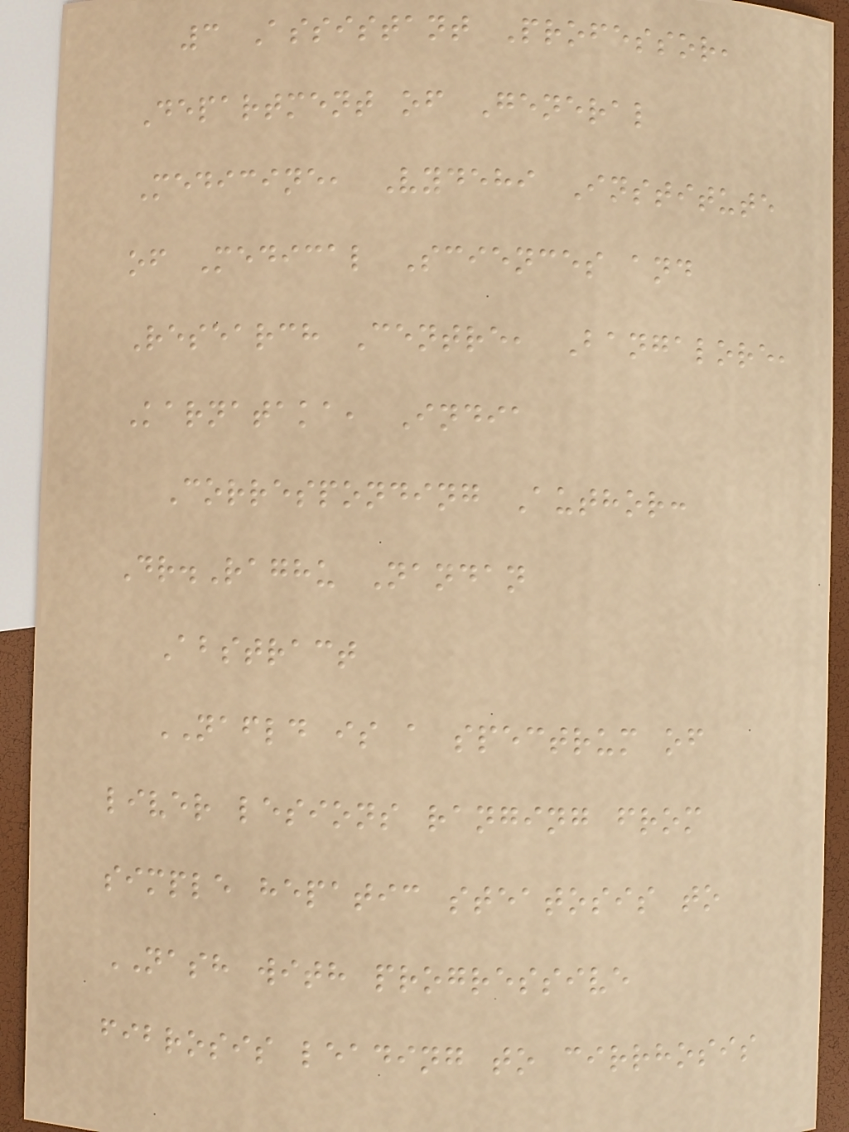3 Assistant Professor,
Department of General
Medicine, Vydehi Institute
of Medical Sciences and
Research Centre, Bangalore,
Karnataka, India
Corresponding Author:
Dr.Raghu Nandan
Abstract
NAFLD is a spectrum of
liver lesions ranging from
simple hepatic steatosis to
NASH with progressive
fibrosis leading to cirrhosis
